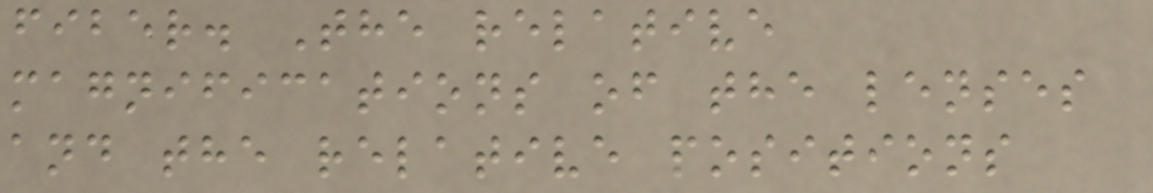fiber. The relative
magnifications of the lenses
and the relative positions
